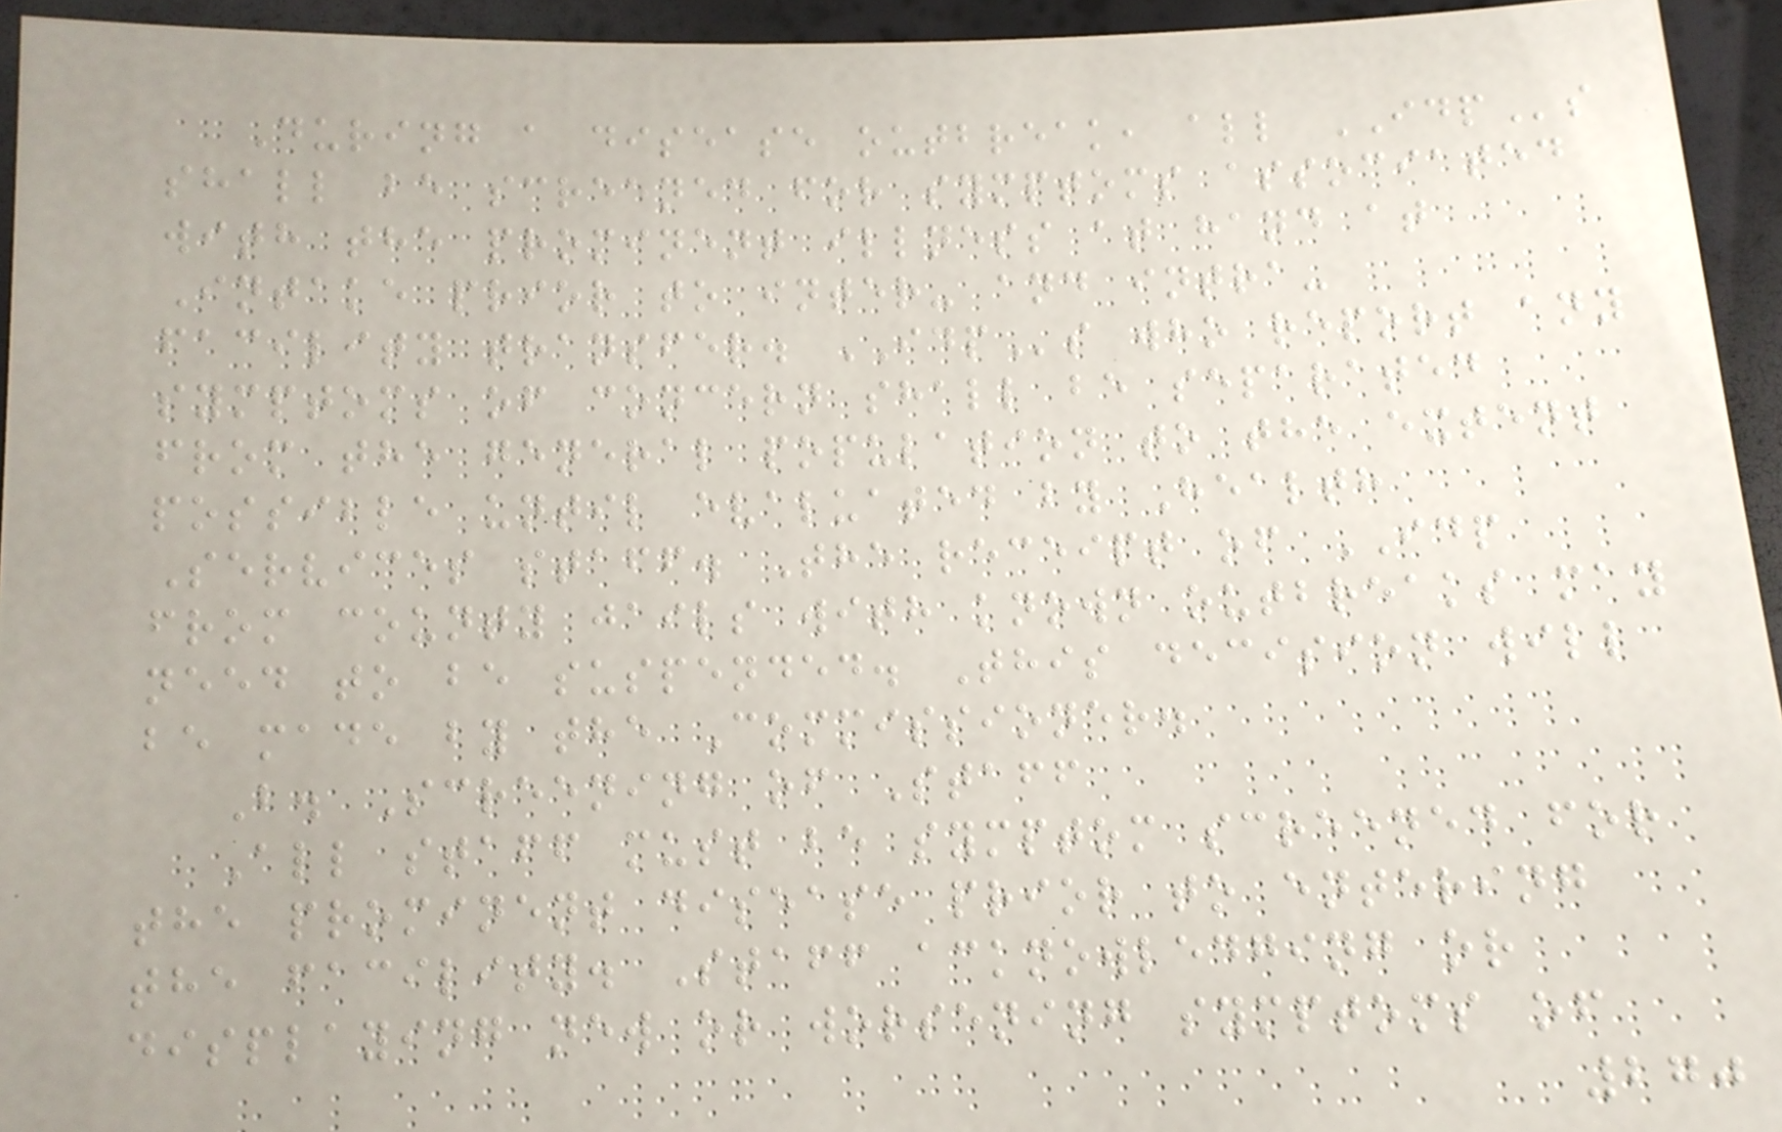During a disease outbreak, all IDPs
shall be screened for symptoms associated
with the prominent illness at hand at
Intake prior to inter- and intra-
facility transfer. IDPs who report any
symptoms of concern shall be separated
from the general population to the extent
possible until evaluated by Health
Services staff. The receipt of IDP
from county jails with known outbreaks may
need to be suspended. This decision will
be made by the Commissioner.
B. Screening of Staff
All staff must be symptom screened for
the prominent disease prior to entering
the facility. Staff acknowledging or
displaying new or worsening symptoms of
270
